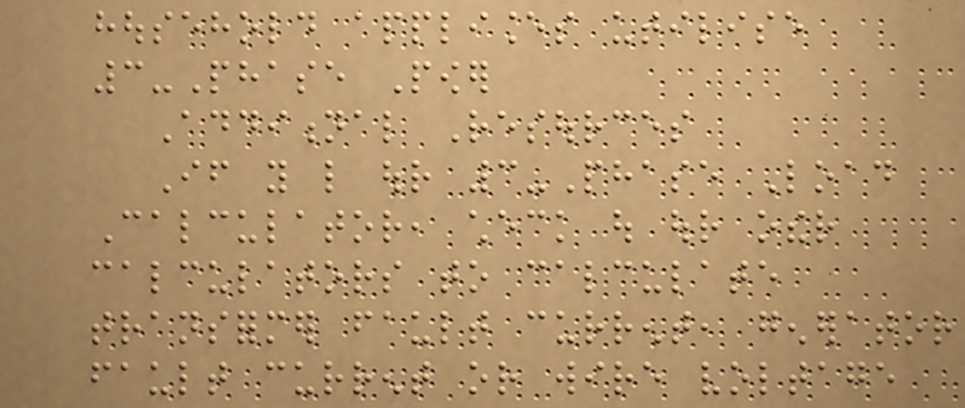household appliances utilise
3-Phase Power
Additional Resources
If you like our 3-Phase Load
Calculator, check out our other
calculators to calculate
transformer fault current, generator
fault current or wire voltage
